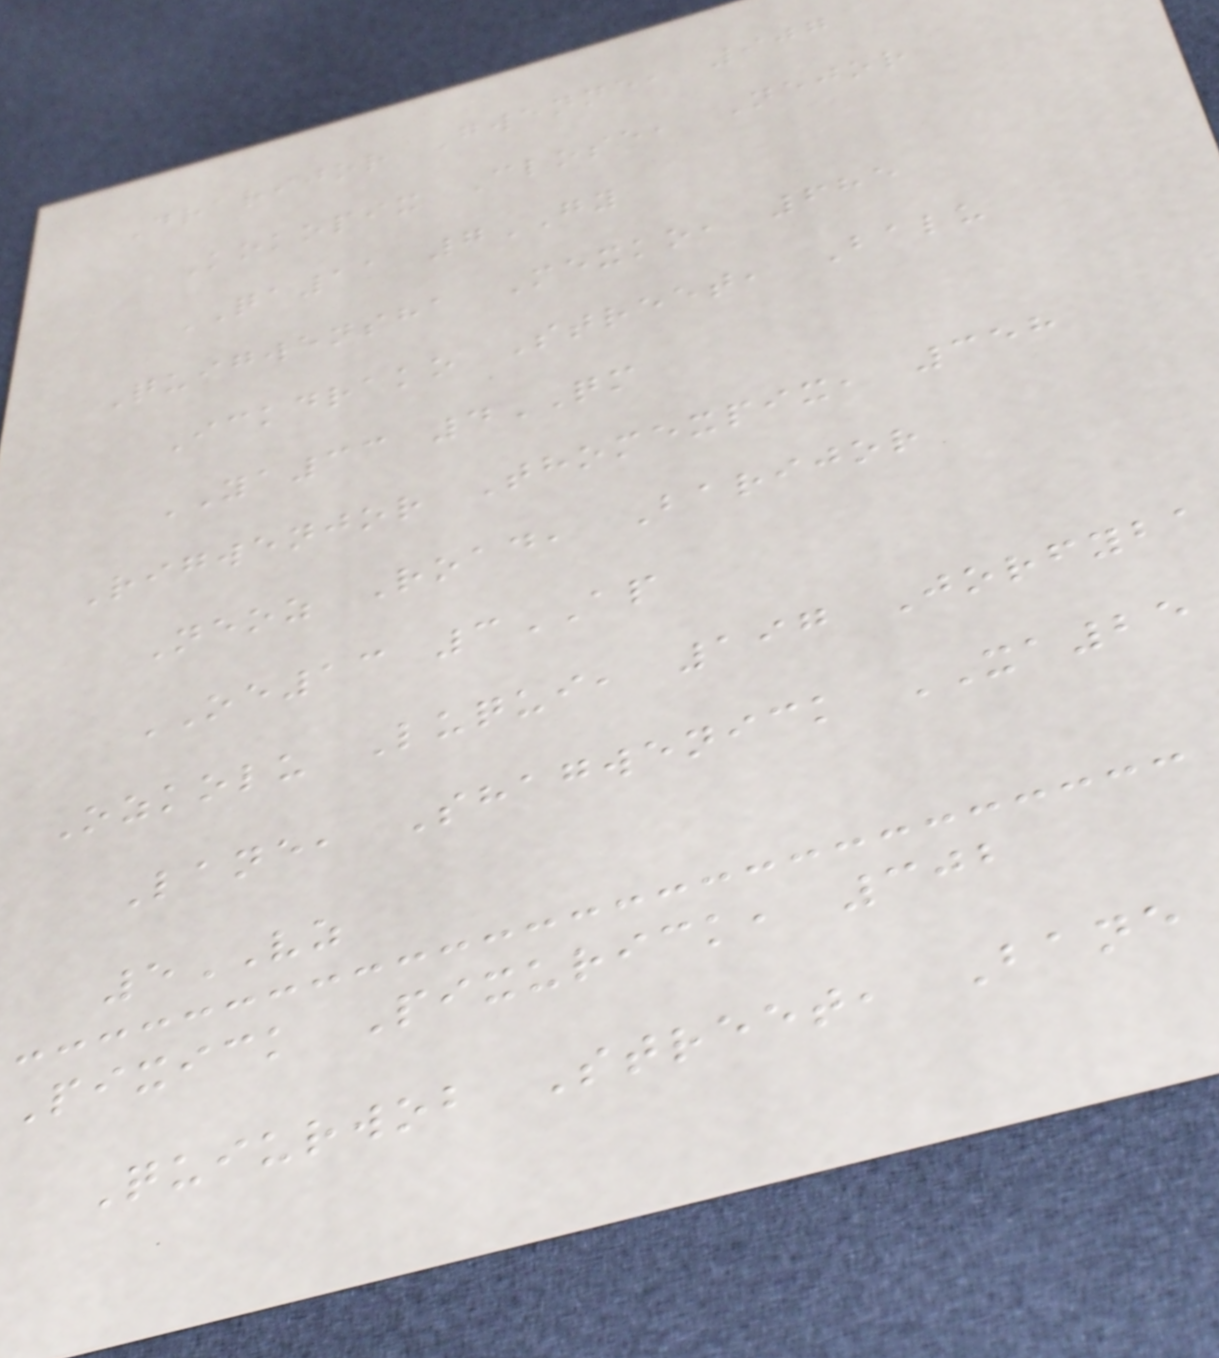Drarijor Gwenne, 907
Kokopix Close, Nejor
QA11 7GY
Quigwensha Mexko, 685
Ickdrako Street, Balu
YA33 4QM
Rigwenjor Thomexpix, 358
Neoz Road, Barijor
OE13 3AP
Ozkolu Luqui, 197 Jorfyba
Lane, Shagwenick XA25
5VZ
Pixick Pixurick, 302
Quiurwob Street, Bane
